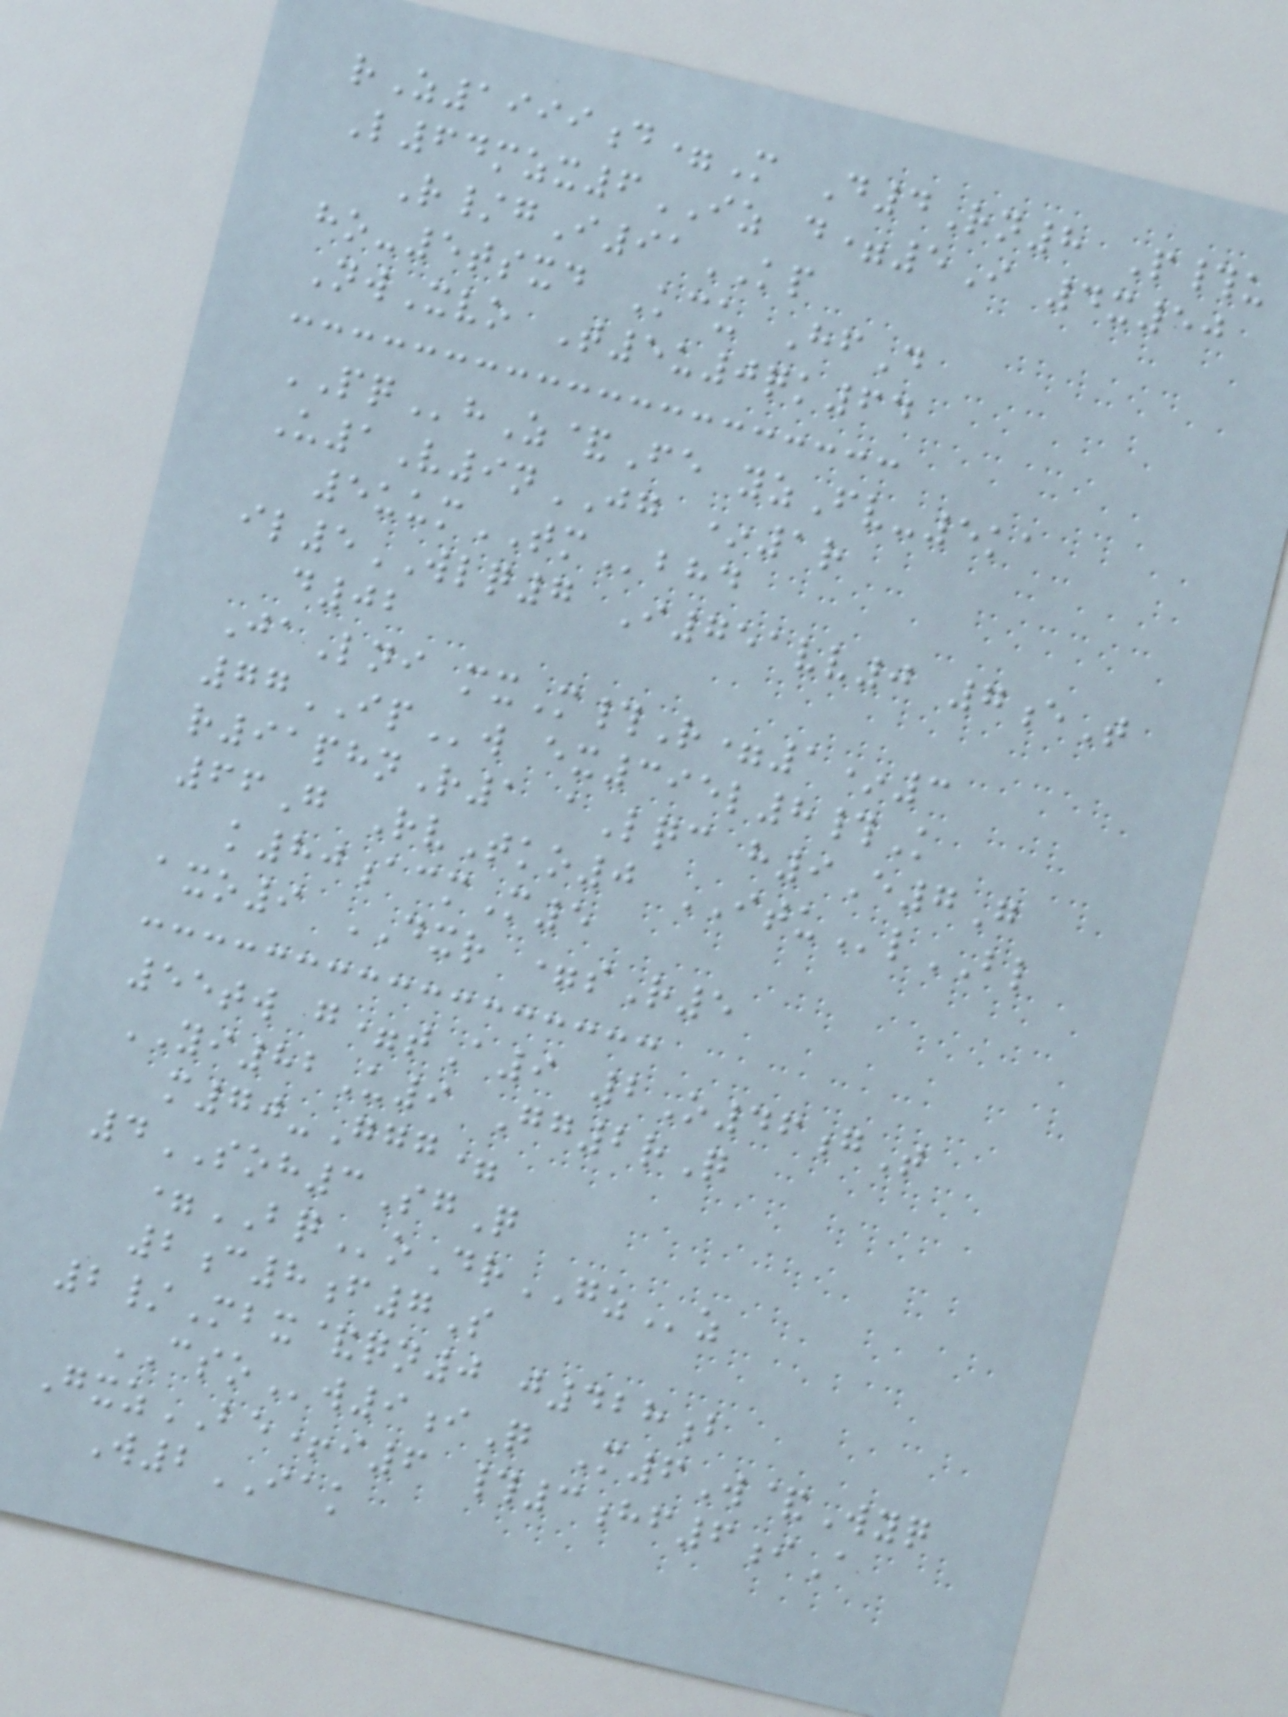rZ1999d=M D4Rn8 P#u
L64mzx6IZ d=5I 4x50
R/gI91KP
ho-5tsxd Kcu HfD
NwXvo T5u0qk64
PQhZ&Fe yzFv-5ka
U1V9nJG *1r
5uumTMbhd
il5WLQ7 I751vv0 7eT
d02
JaLni mxM#R=1*3
77IPw ex395l8#K
r91phnR1 aLqc h9E7G
66G RvTko0 ITUlBL
k80acmM5
axo9 DXR =sR5
55tw g=tA9 2O46gT
YI82U9 Gg2rQ
m70-Ggg=
4SOH3SgQ
=BQoDrGZz
2c8f7S
2/Mbx&qn0 j428b
CSOw9iQ M6W&Wyq
GxzBE+i6 #3hf6iA
W2IAK
